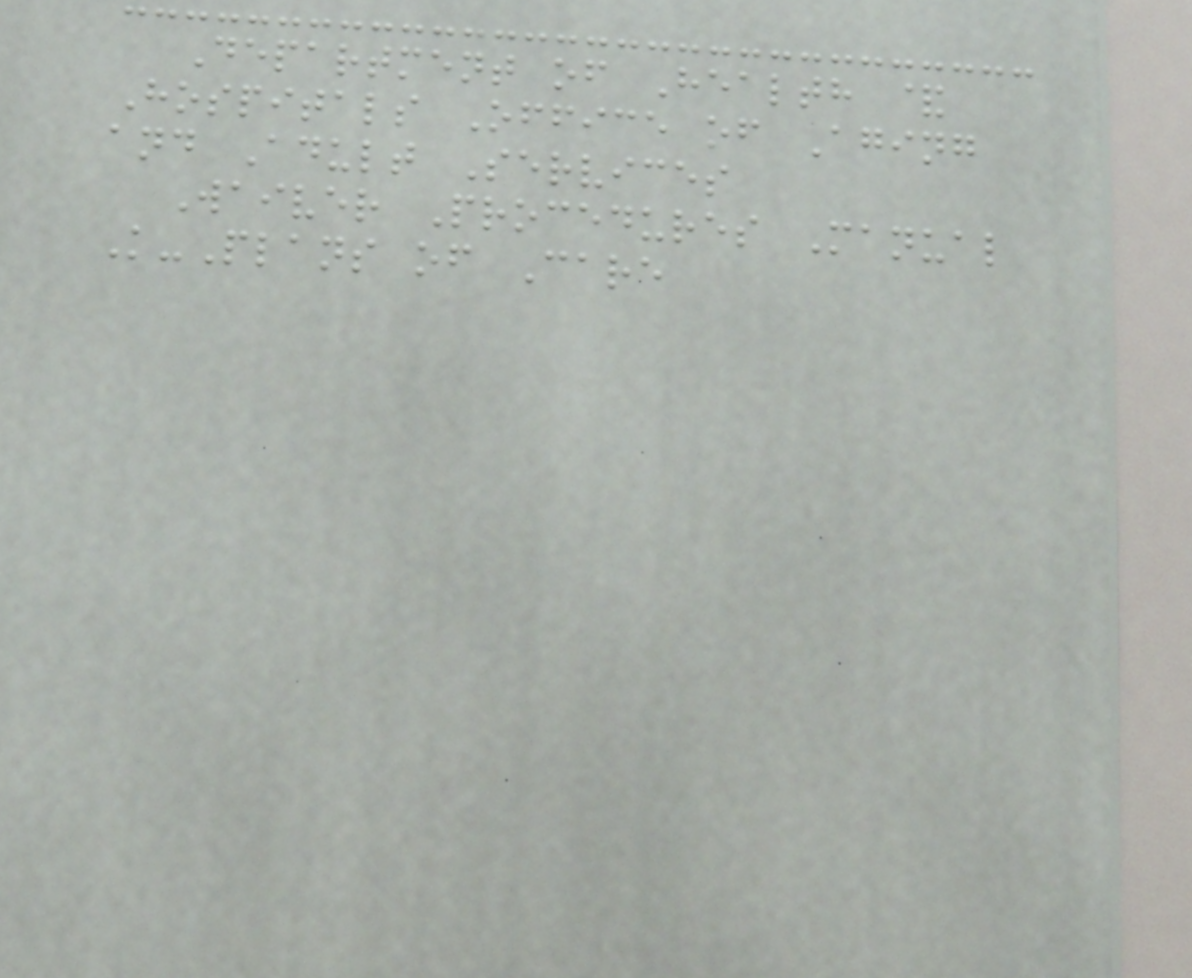Department of Health &
Hospitals Office of Aging
and Adult Services
Waiver Procedures Manual
K-Plans of Care
